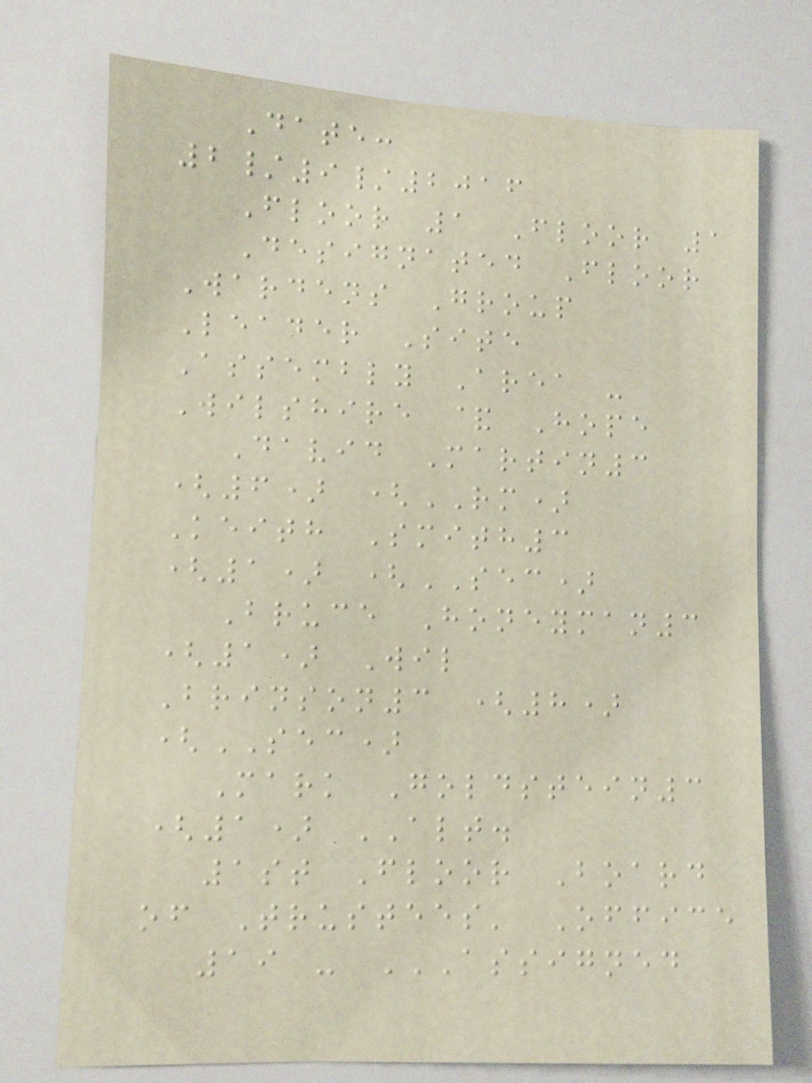Date:
2/9/2016
Floor 1 Floor 1
Designated Floor
Wardens Group
Leader Site
Assembly Area -
Wilshire & Hope
David Martin3
(6) (RM)
Keith Smith3
(1) (SEC)
Bruce Honeyman3
(1) Wil
Brinson3 (8)
(SEC)
Mark Goldstein3
(1) ALT.
1st Floor Board
of Trustees' Office
19 - ASSIGNED
